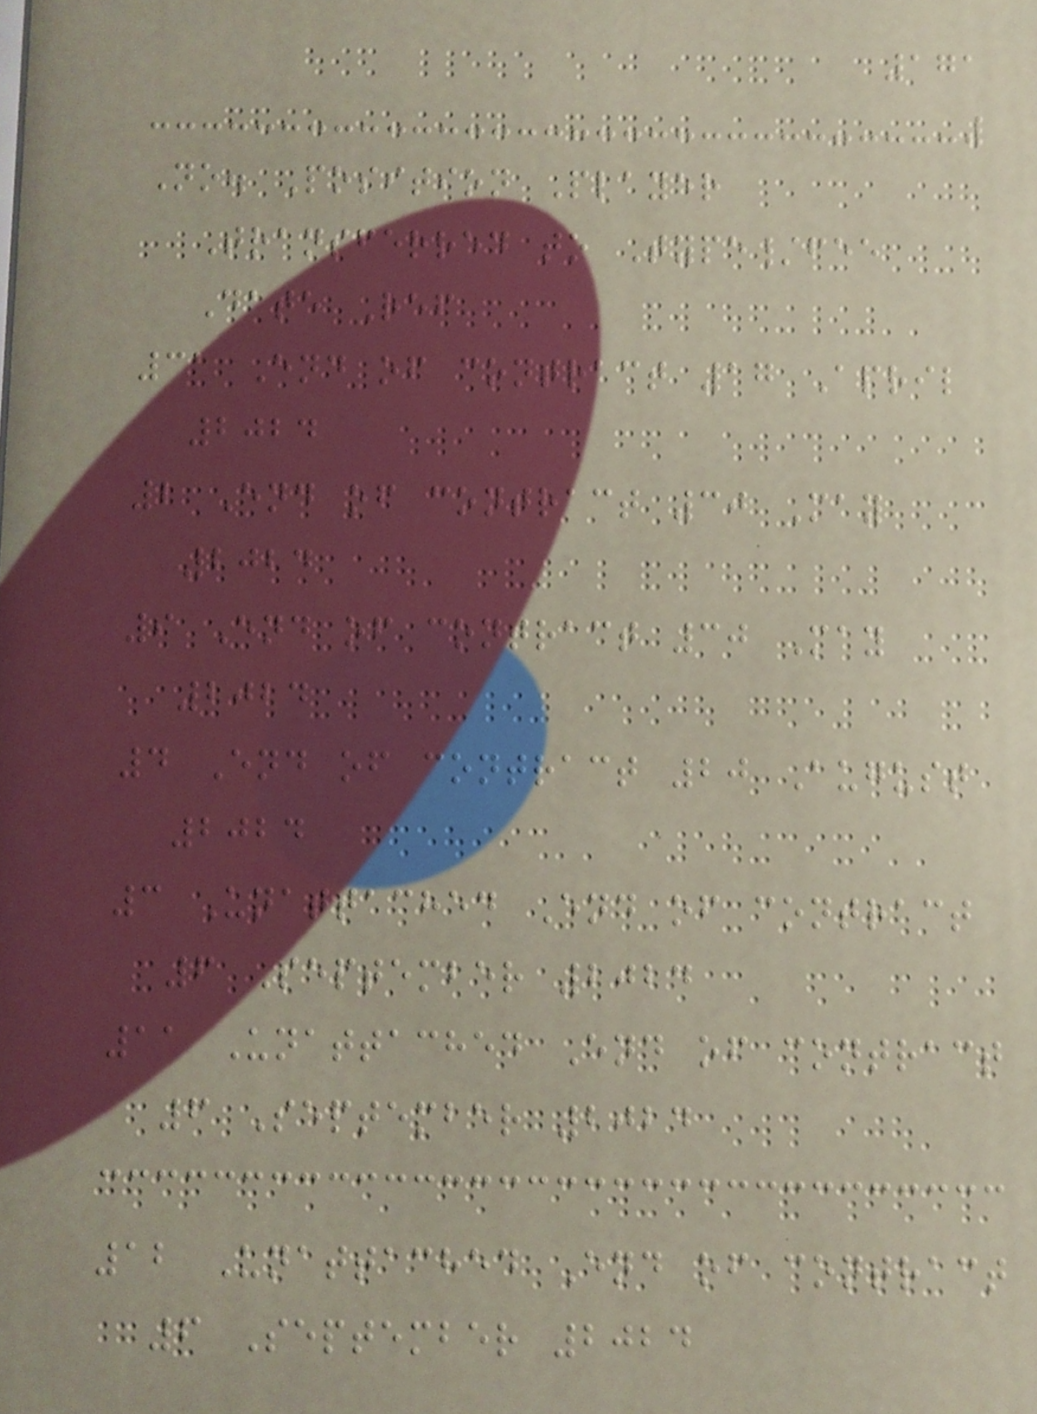171
No. Position Player
Transferred to Type/fee
Date Ref
31 End of contract 17 April
2024
2 End of contract 30 May
2024
9 End of contract 30 May
2024
4 End of contract 20 August
2024
3 Unattached End of contract
6 September 2024
11 Unattached End of contract
6 September 2024
12 Unattached End of contract
6 September 2024
